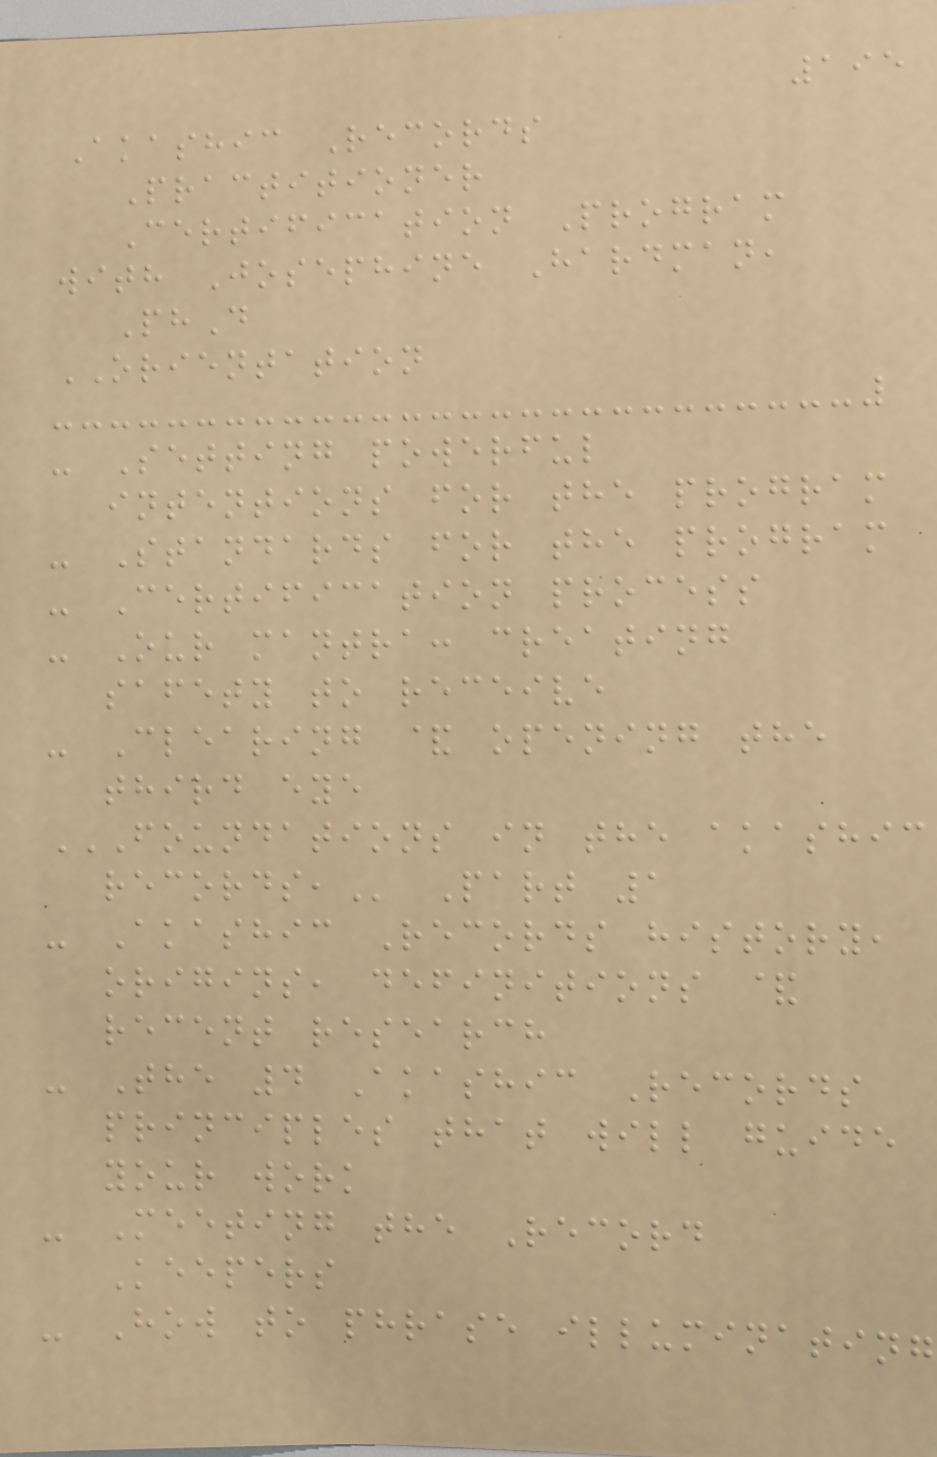195
Akashic Records
Practitioner
Certification Program
with Josephine Hardman,
PhD
ORIENTATION
- Setting powerful
intentions for the program
- Standards for the program
- Certification process
- Our mantra: creating
safety to receive
- Clearing & opening the
third eye
FOUNDATIONS IN THE AKASHIC
RECORDS, Part 1
- Akashic Records history,
origins, definitions &
recent research
- The 4 Akashic Records
principles that will guide
your work
- Meeting the Record
Keepers
- How to phrase illuminating
